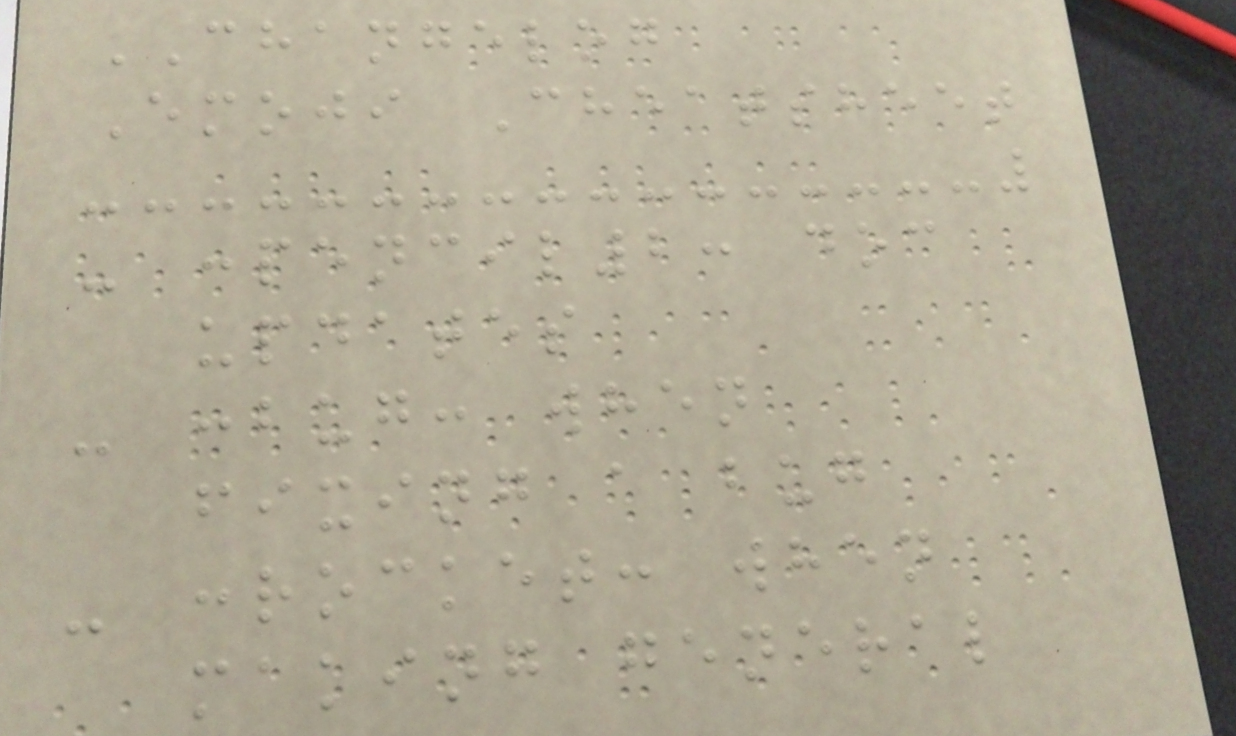CHANGELOG
Emoji Cheatsheet
- :pencil2: doc
updates
- :bug: when
fixing a bug
- :rocket: when
making general
